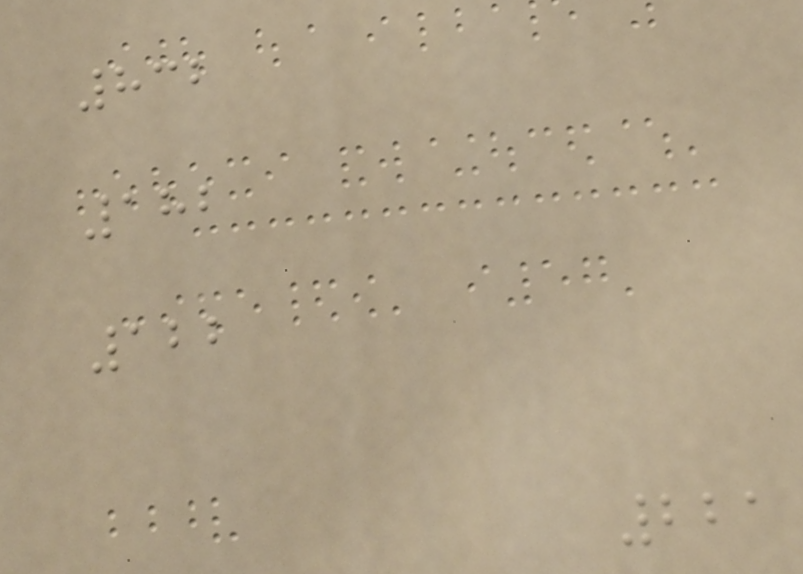832
182
122
221
